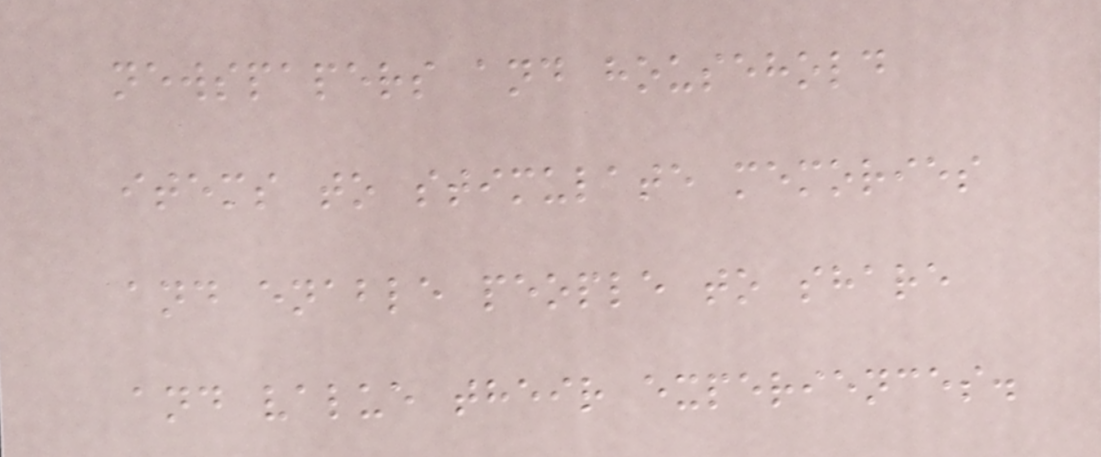newspapers and household
items to stimulate memories
and enable people to share
and value their experiences.
